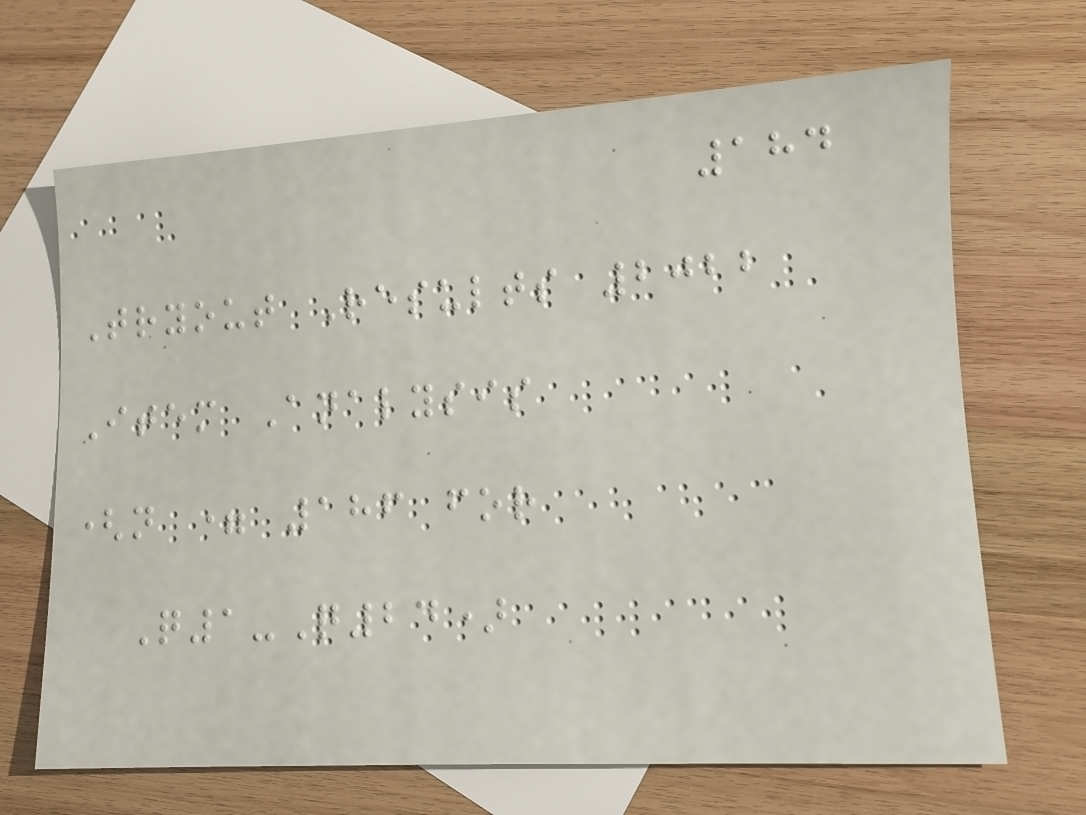184
Tryout Results 2022
Item Analysis
(n = 186 for
Q1-Q24)
